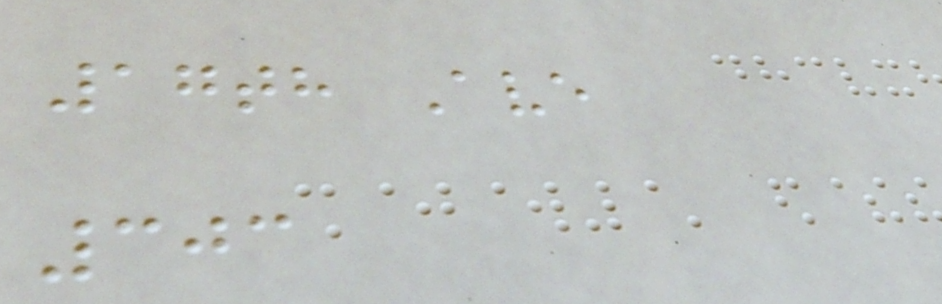17th Ave
303
